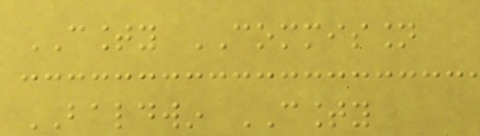COUNTY COMMISSION
BALDWIN COUNTY
